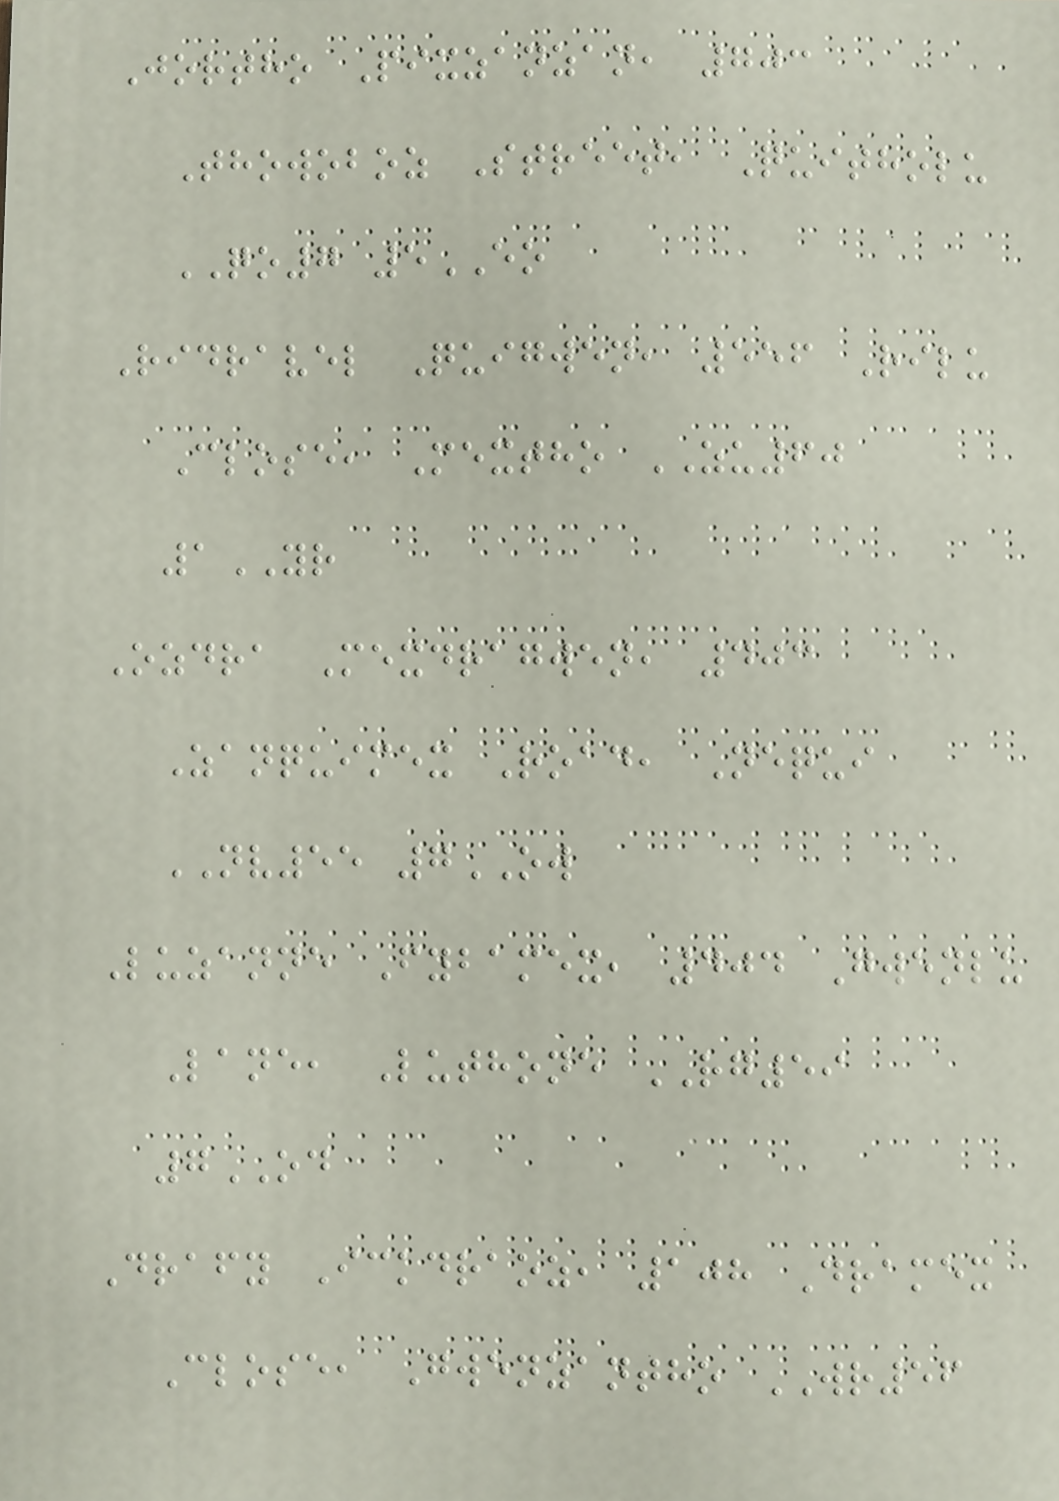Jortho Pixzanzan, 703
Thowoboz Street, Quitholu
QO7 5EO
Ridravel Quigwen, 556 Rilu
Close, Mextho ZU60
1YR
Ozdra Mexdragwen, 403
Zanquimex Road, Nequi
NV55 7OW
Luzanne Fybamex, 404 Gwenlu
Lane, Luthone RG59
7OD
Drafy Ickdraoz, 108 Dramex
Close, Gwenzantho WR56
